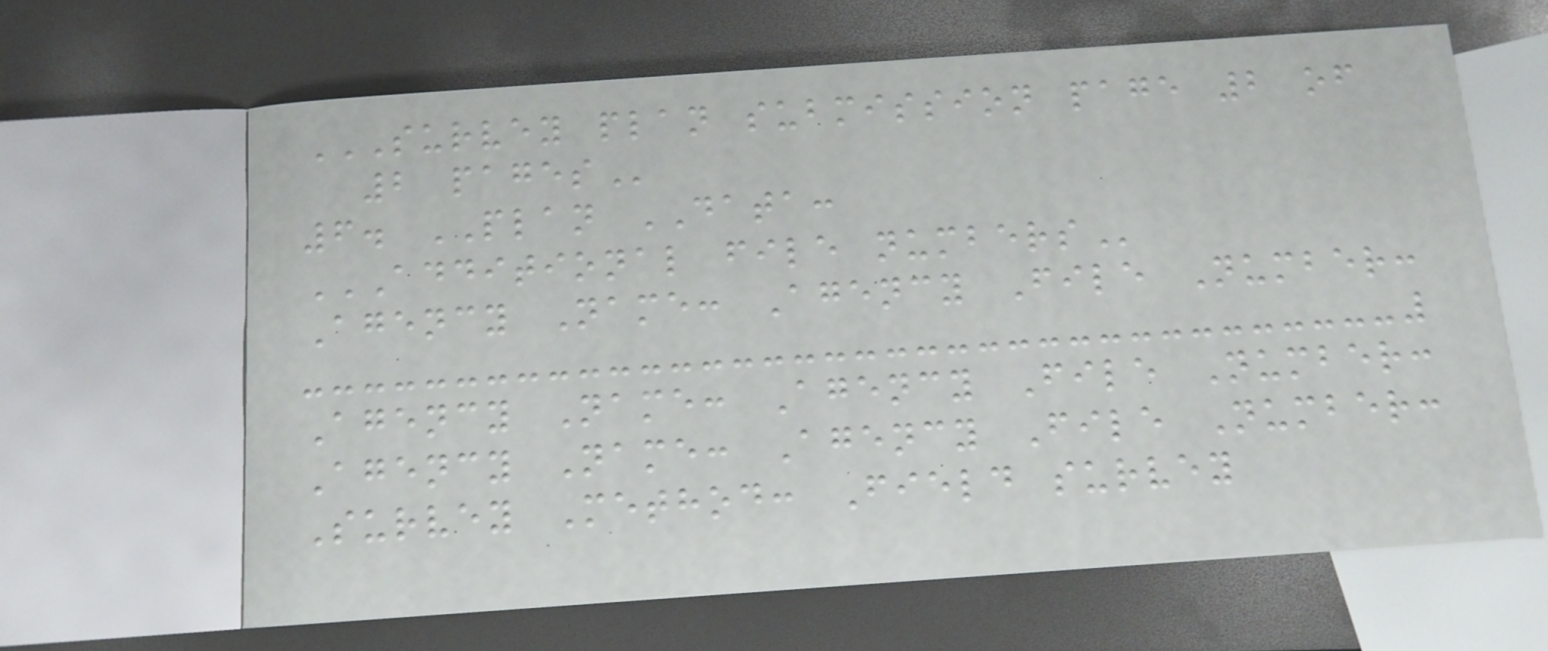SURVEY PLAN SUBMISSION PAGE 2 OF
2 PAGES
6. PLAN DATA:
ADDITIONAL FILE NUMBERS
Agency Name: Agency File Number:
Agency Name: Agency File Number:
Agency Name: Agency File Number:
Survey Method: Field survey
